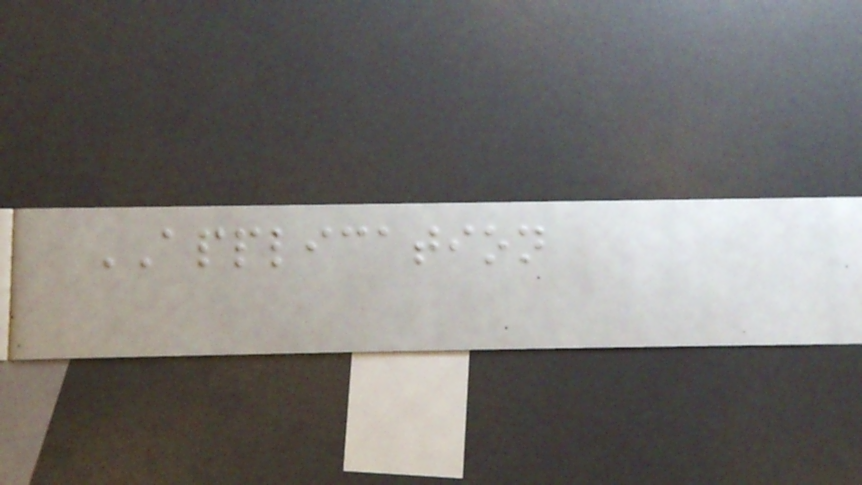APPLICATION
